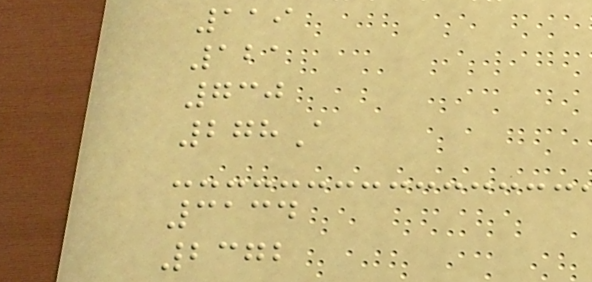119
121
730
278A
3134
2372
